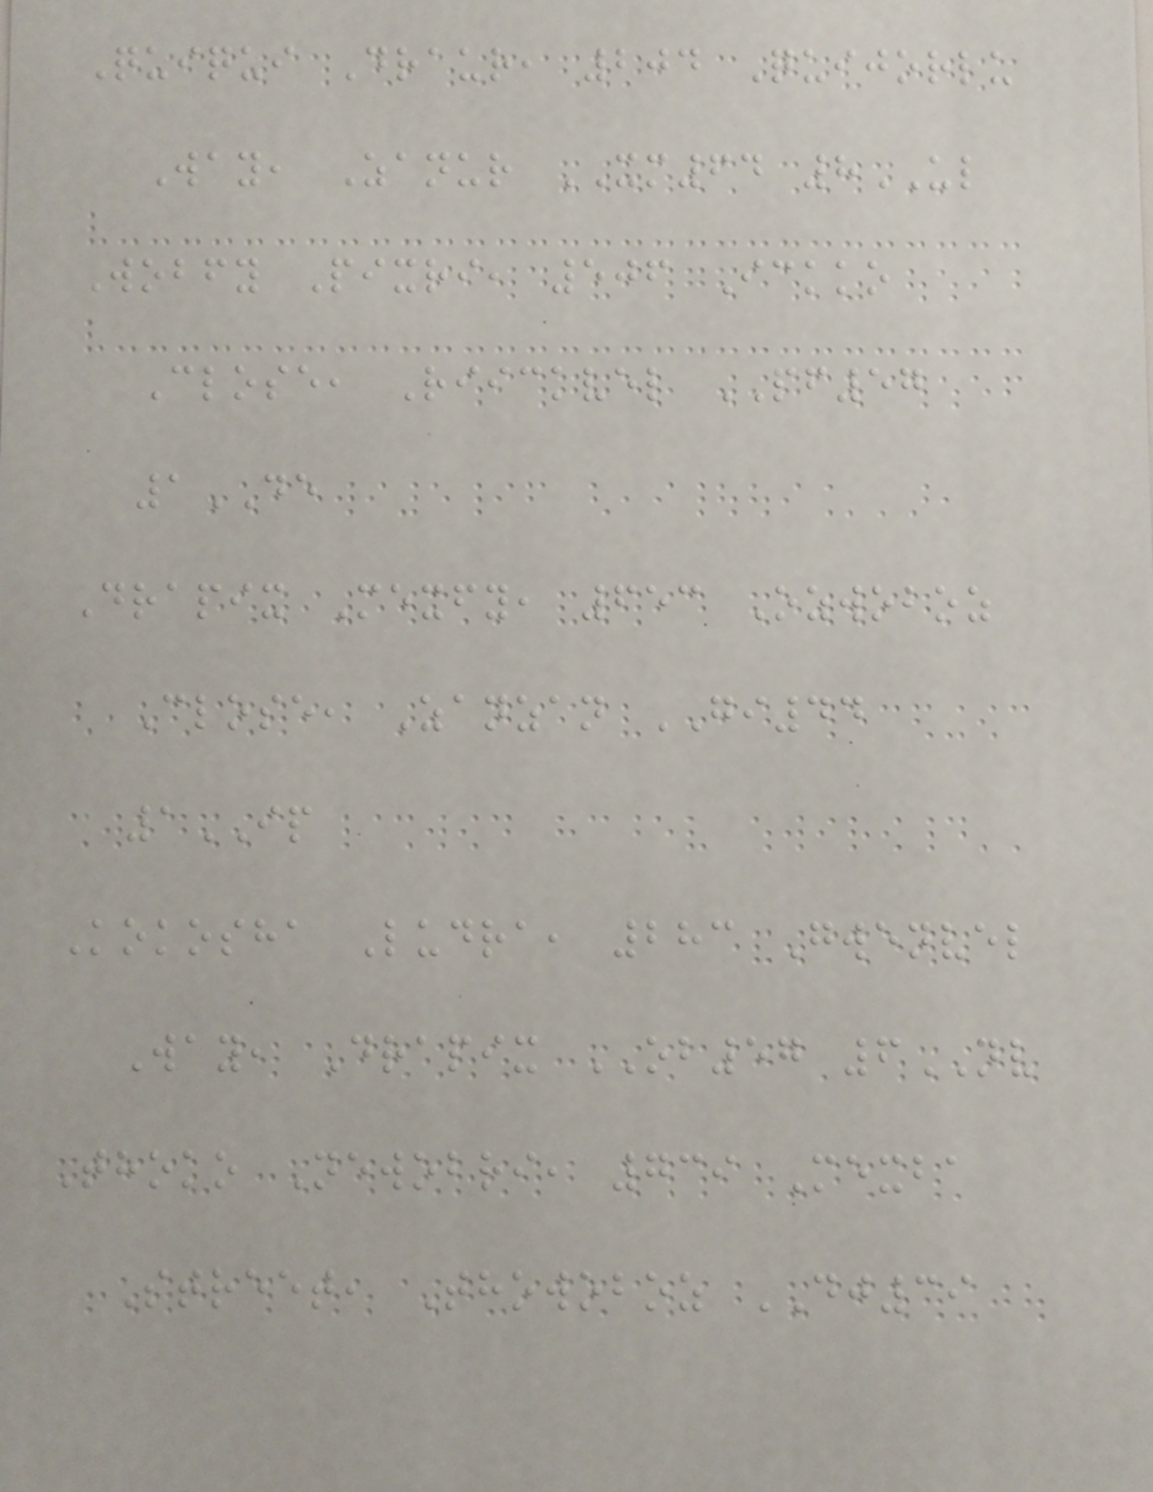Quiqui Draur, 204 Quijorlu
Way, Zanur XM64 8UL
Wobfy Pixri, 506 Ickko
Close, Riickvel PF57
1DE
Drapix Mexfy, 653 Ozwoboz
Close, Zanzan GI44
1IP
Kokosha Ludra, 283 Gwenvel
Way, Drapix OB57 6NV
Thoko Newobri, 739 Mexba
Street, Thowoboz DJ39
